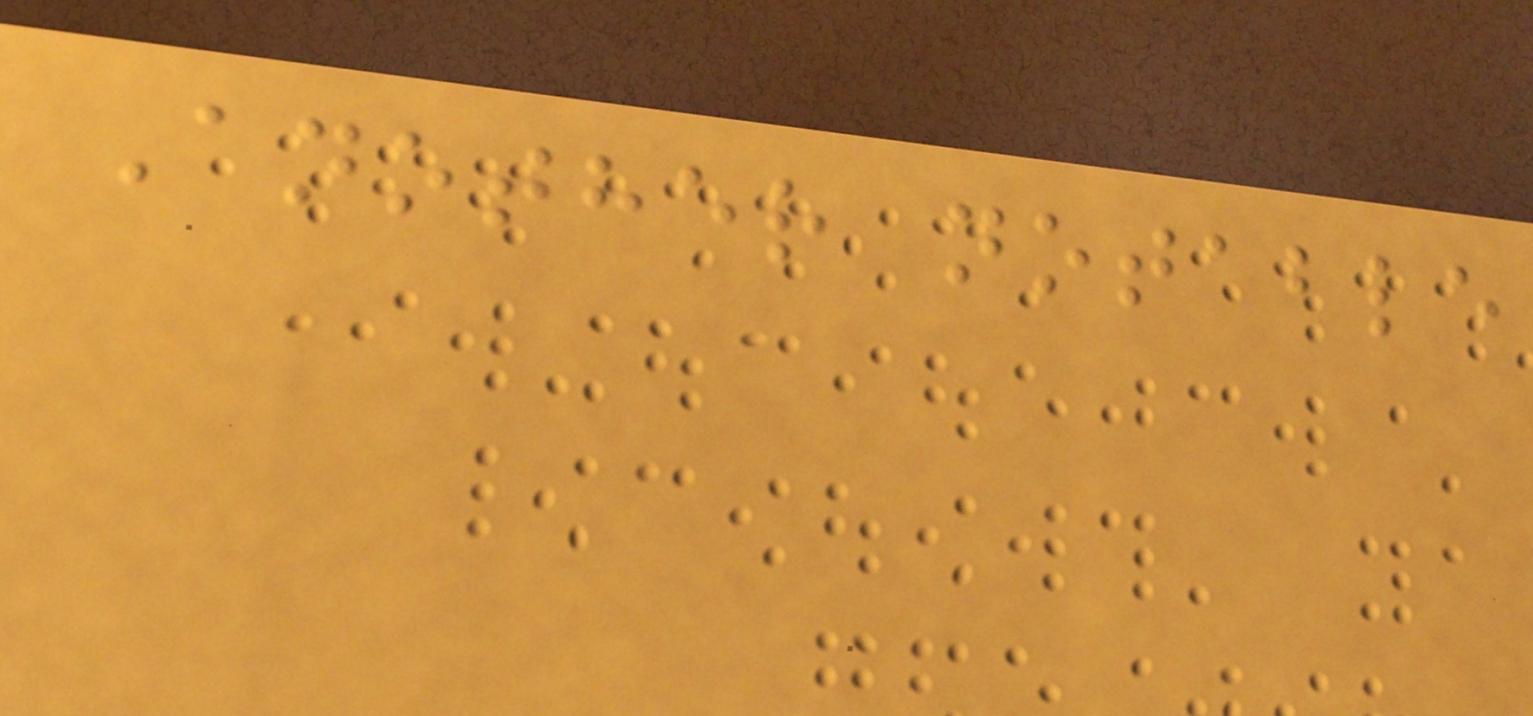Another notable
